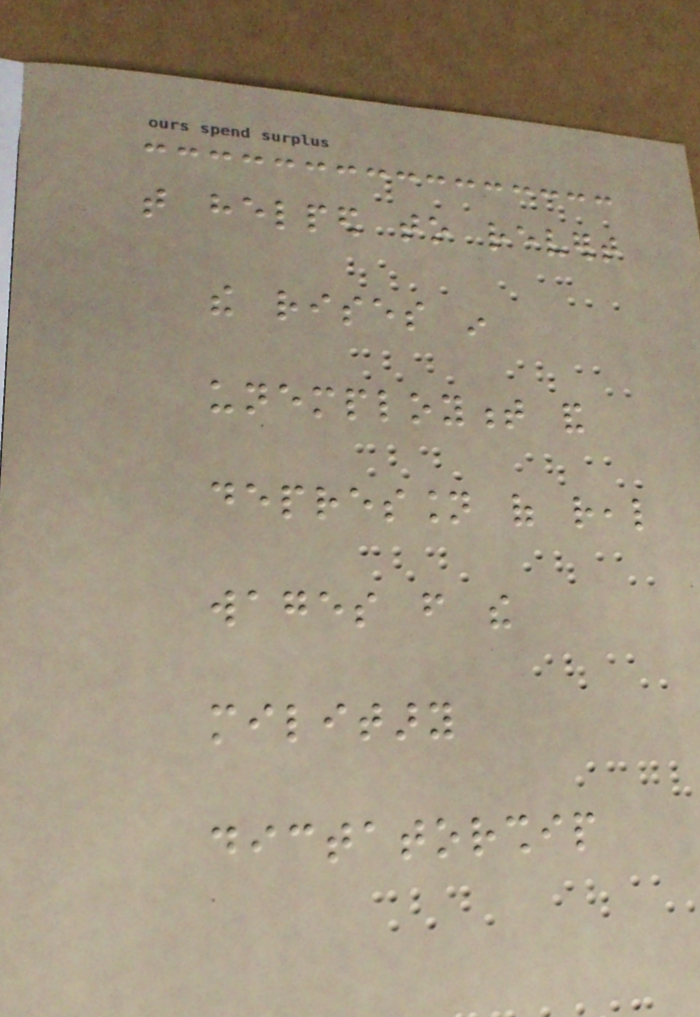that helped to revert
the rises in
unemployment and
depression of real
wages from the
military
dictatorship
